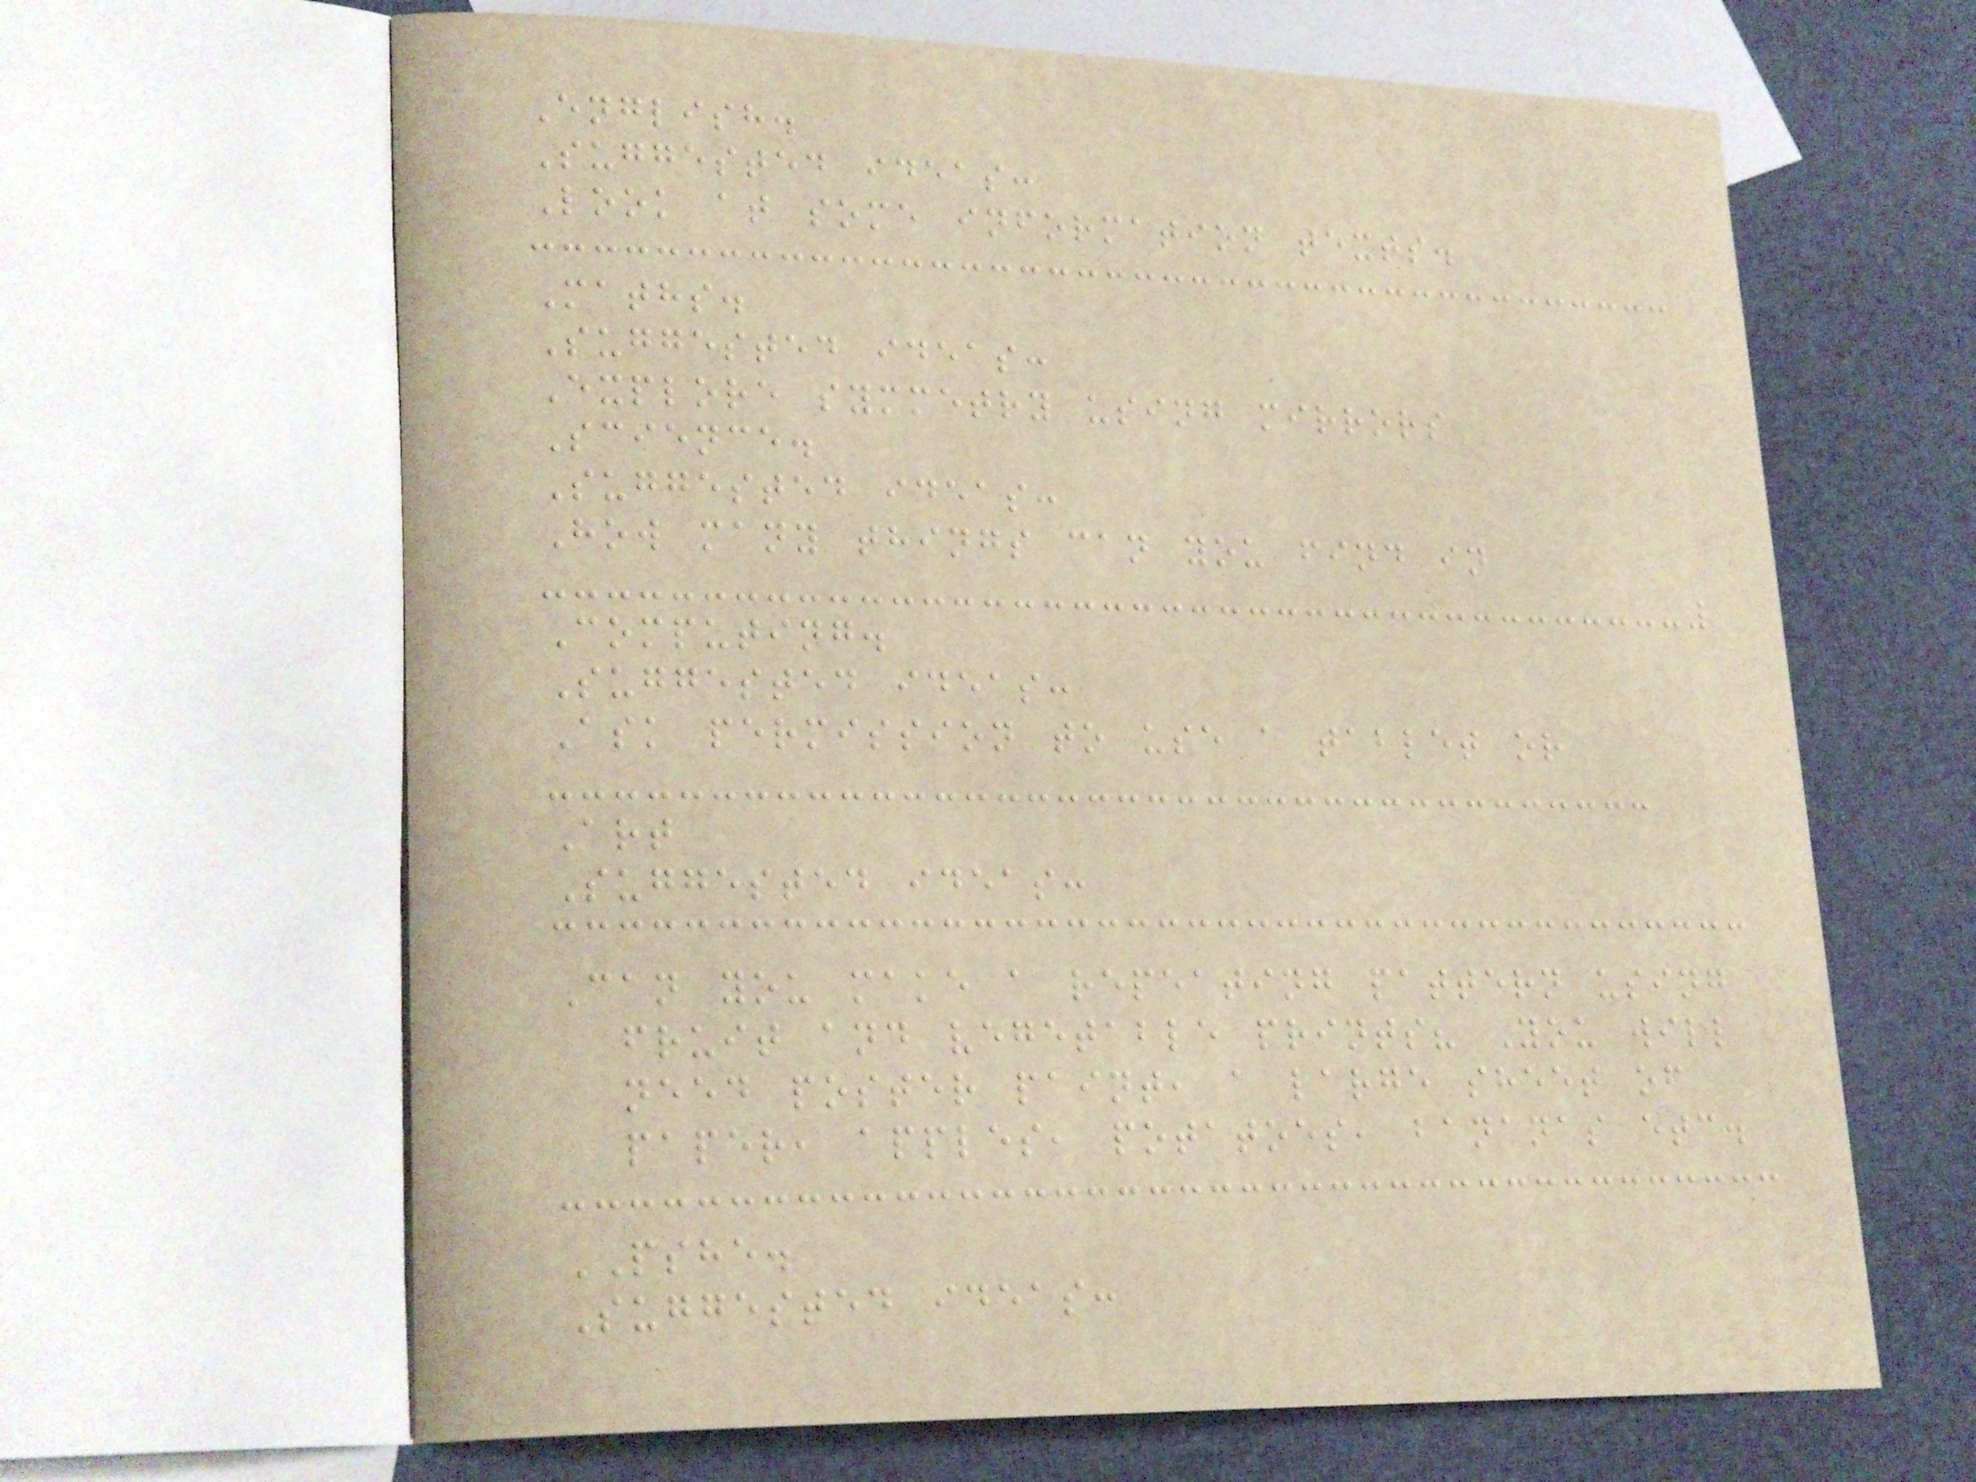English.
Suggested ideas:
Look at some information texts.
Maths.
Suggested ideas:
Explore symmetry using mirrors
Science.
Suggested ideas:
How many things can you find in
Computing.
Suggested ideas:
Ask permission to use a tablet or
Art
Suggested ideas:
Can you make a repeating pattern using
fruit and vegetable prints? You will
need poster paint, a large sheet of
paper, apples, potatoes, bananas etc.
PSHE.
Suggested ideas:
